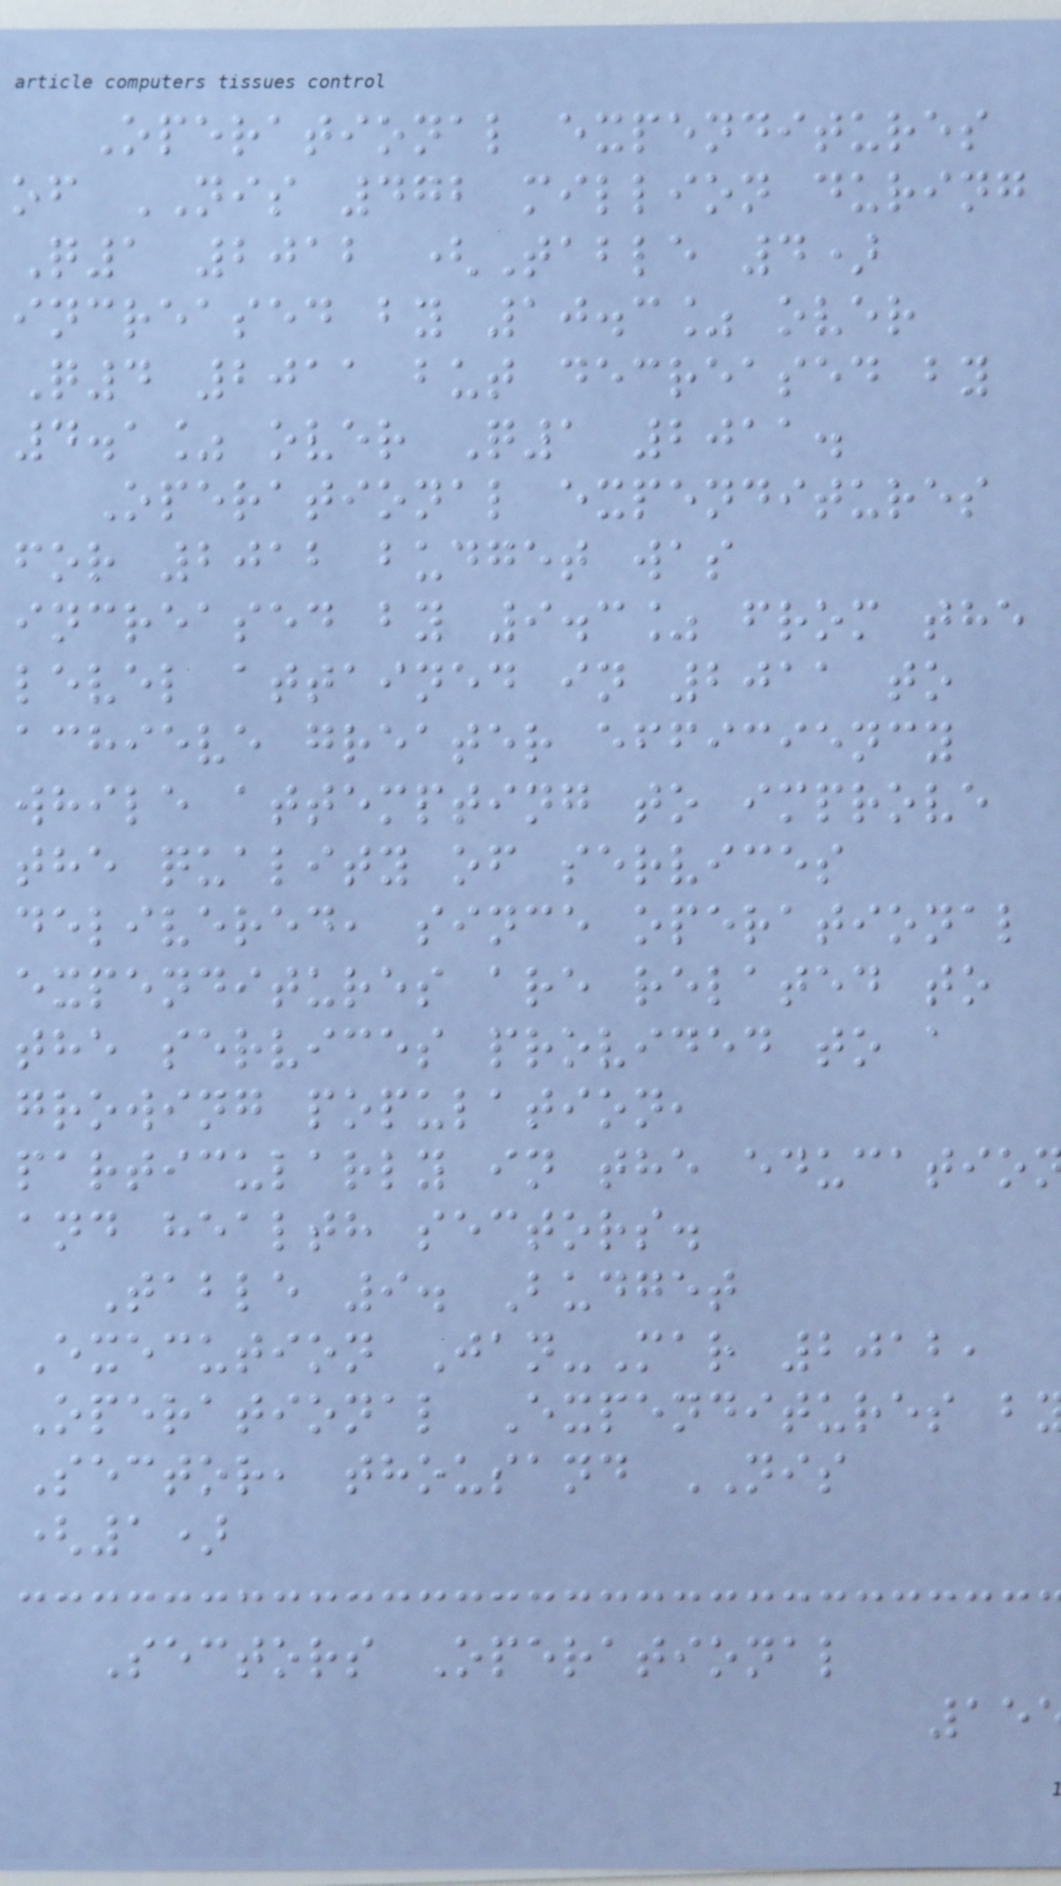Operational expenditures
of NIS 472 million during
Q1 2012 (Table 4)
increased by 10.3% over
Q4 2011 but decreased by
4.1% over Q1 2011.
Operational expenditures
for 2012 budget was
increased by 9.3% from the
level attained in 2011 to
achieve greater efficiency
while attempting to improve
the quality of services
delivered, since operational
expenditures are related to
the services provided to a
growing population,
particularly in the educatio
and health sectors.
Table 9. Budget
Execution Jan-Mar 2012,
Operational Expenditures b
Sector, thousand NIS
(1)
Sectors Operational
